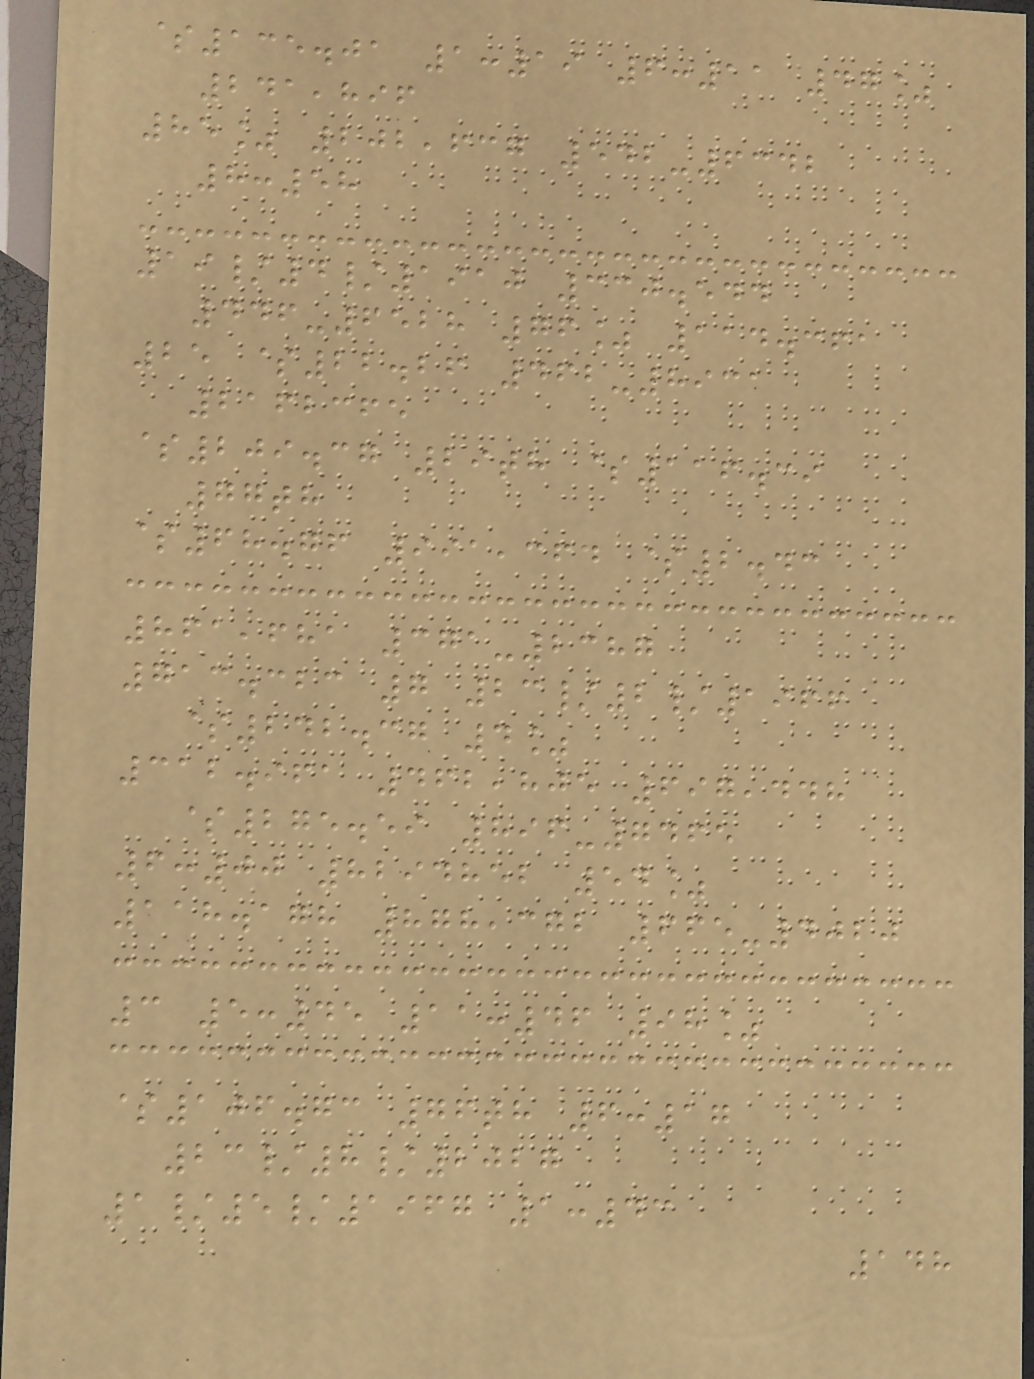$135.01 1:19 6:11 47%
241,896
85% 202,637 542-6342
8:58
19/4/1910 330.544
446-6528 76% 114.361
25 $22.26 462-8931
2162365
$209.37 29th $116.39
77th
$68.76 991,364 $2.43
861,681 371-2387
713.323 7 23/2/1966
$242.37 4%
312.961 462,805 697,448
$275.59 896-7465
6:00 8294852 54%
118.178 878,372 665-4020
3 5:45 11:46 98%
$106.73 76th 6:17
23/8/2027
1/5/1967 1:43
148
